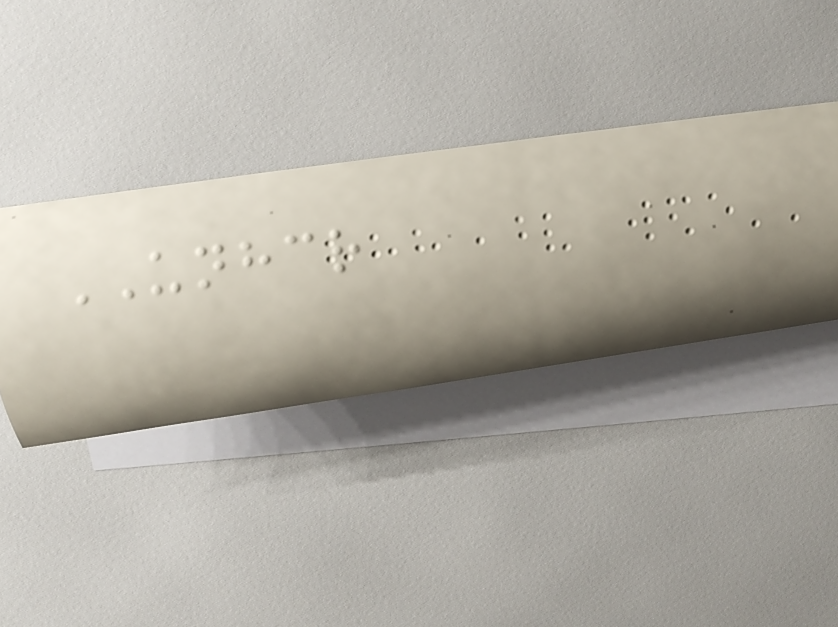UNHCR
